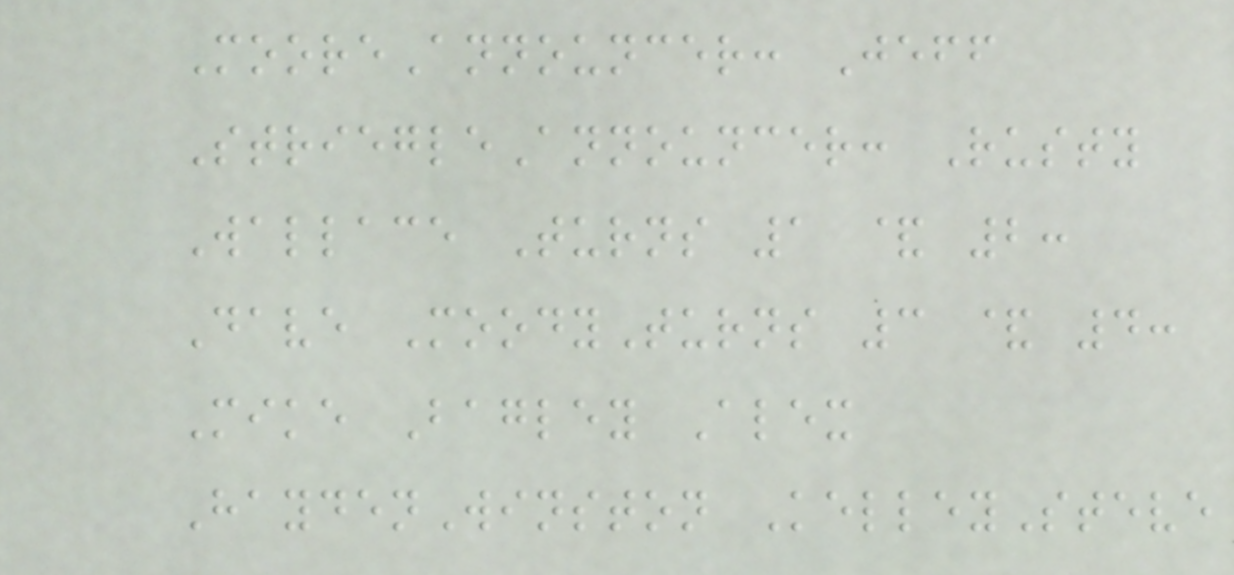MooreAnnouncer: Jeff
StriegleAnnouncer: Rusty
Wallace Turns 1 & 2:
Dave MoodyTurns 3 & 4:
Mike Bagley Alex
HaydenWinston KelleySteve
